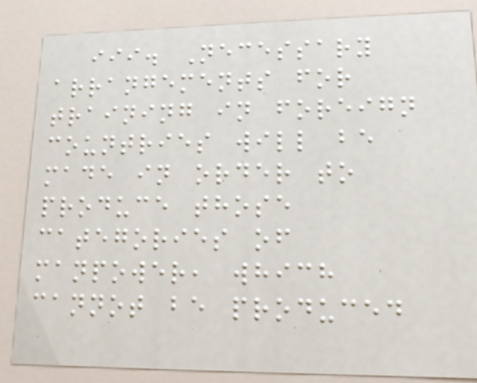iii. Necessary
arrangements for
training in foreign
countries will be
made in order to
produce those
categories of
manpower, which
cannot be produced
